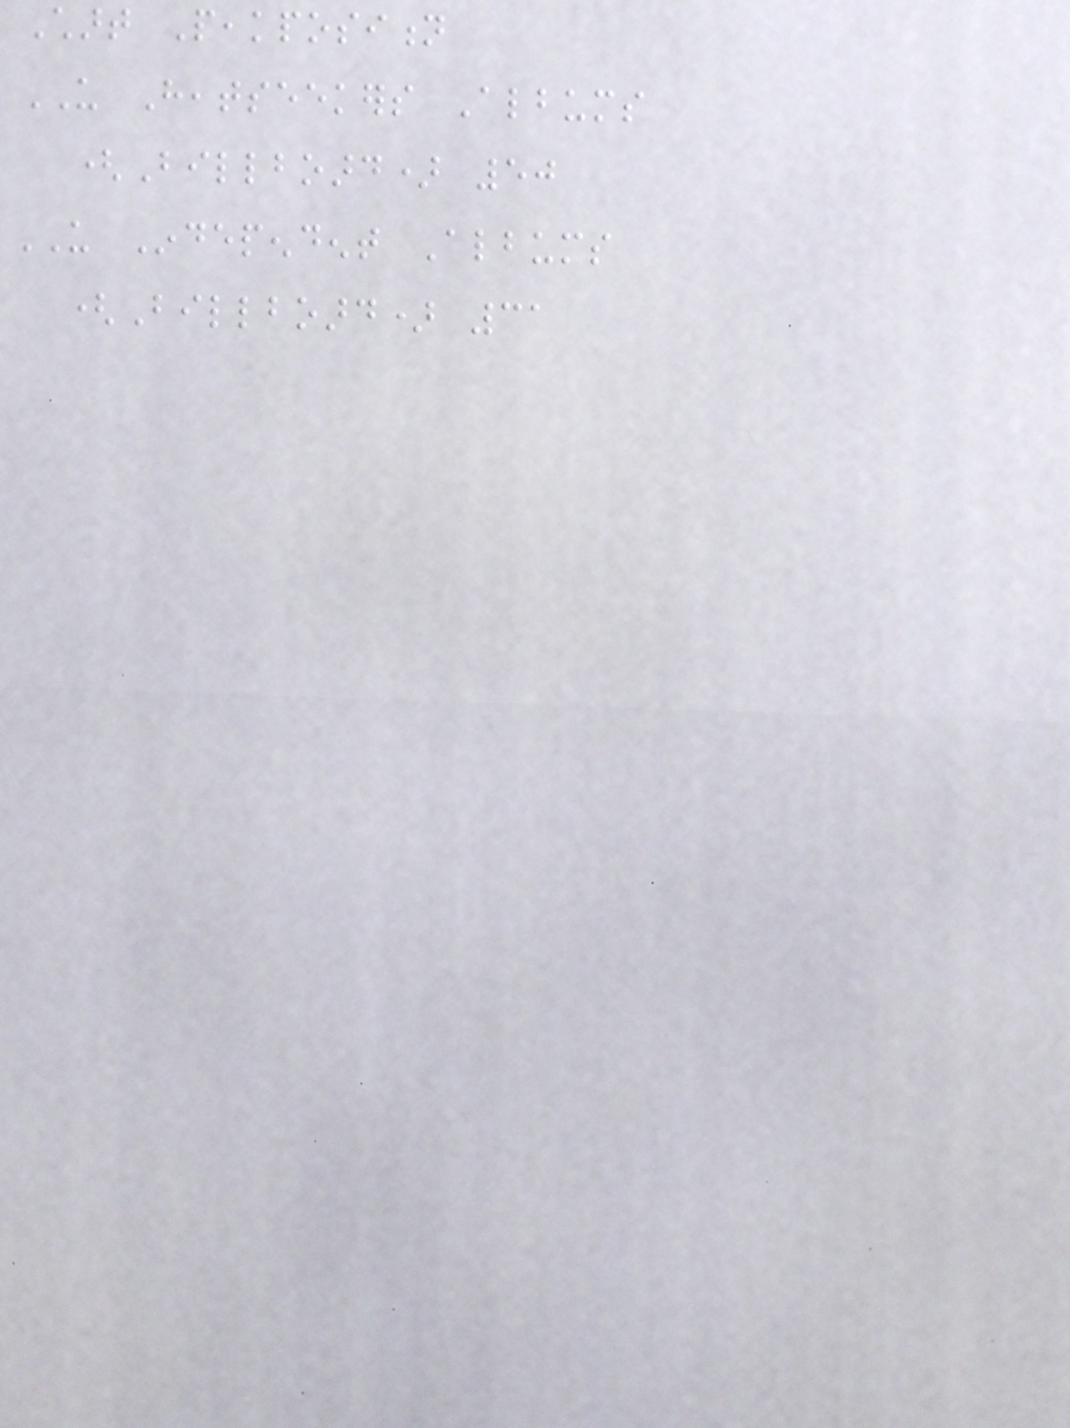Chart Peakposition
US Heatseekers Albums
(Billboard) 50
US Independent Albums
(Billboard) 31
